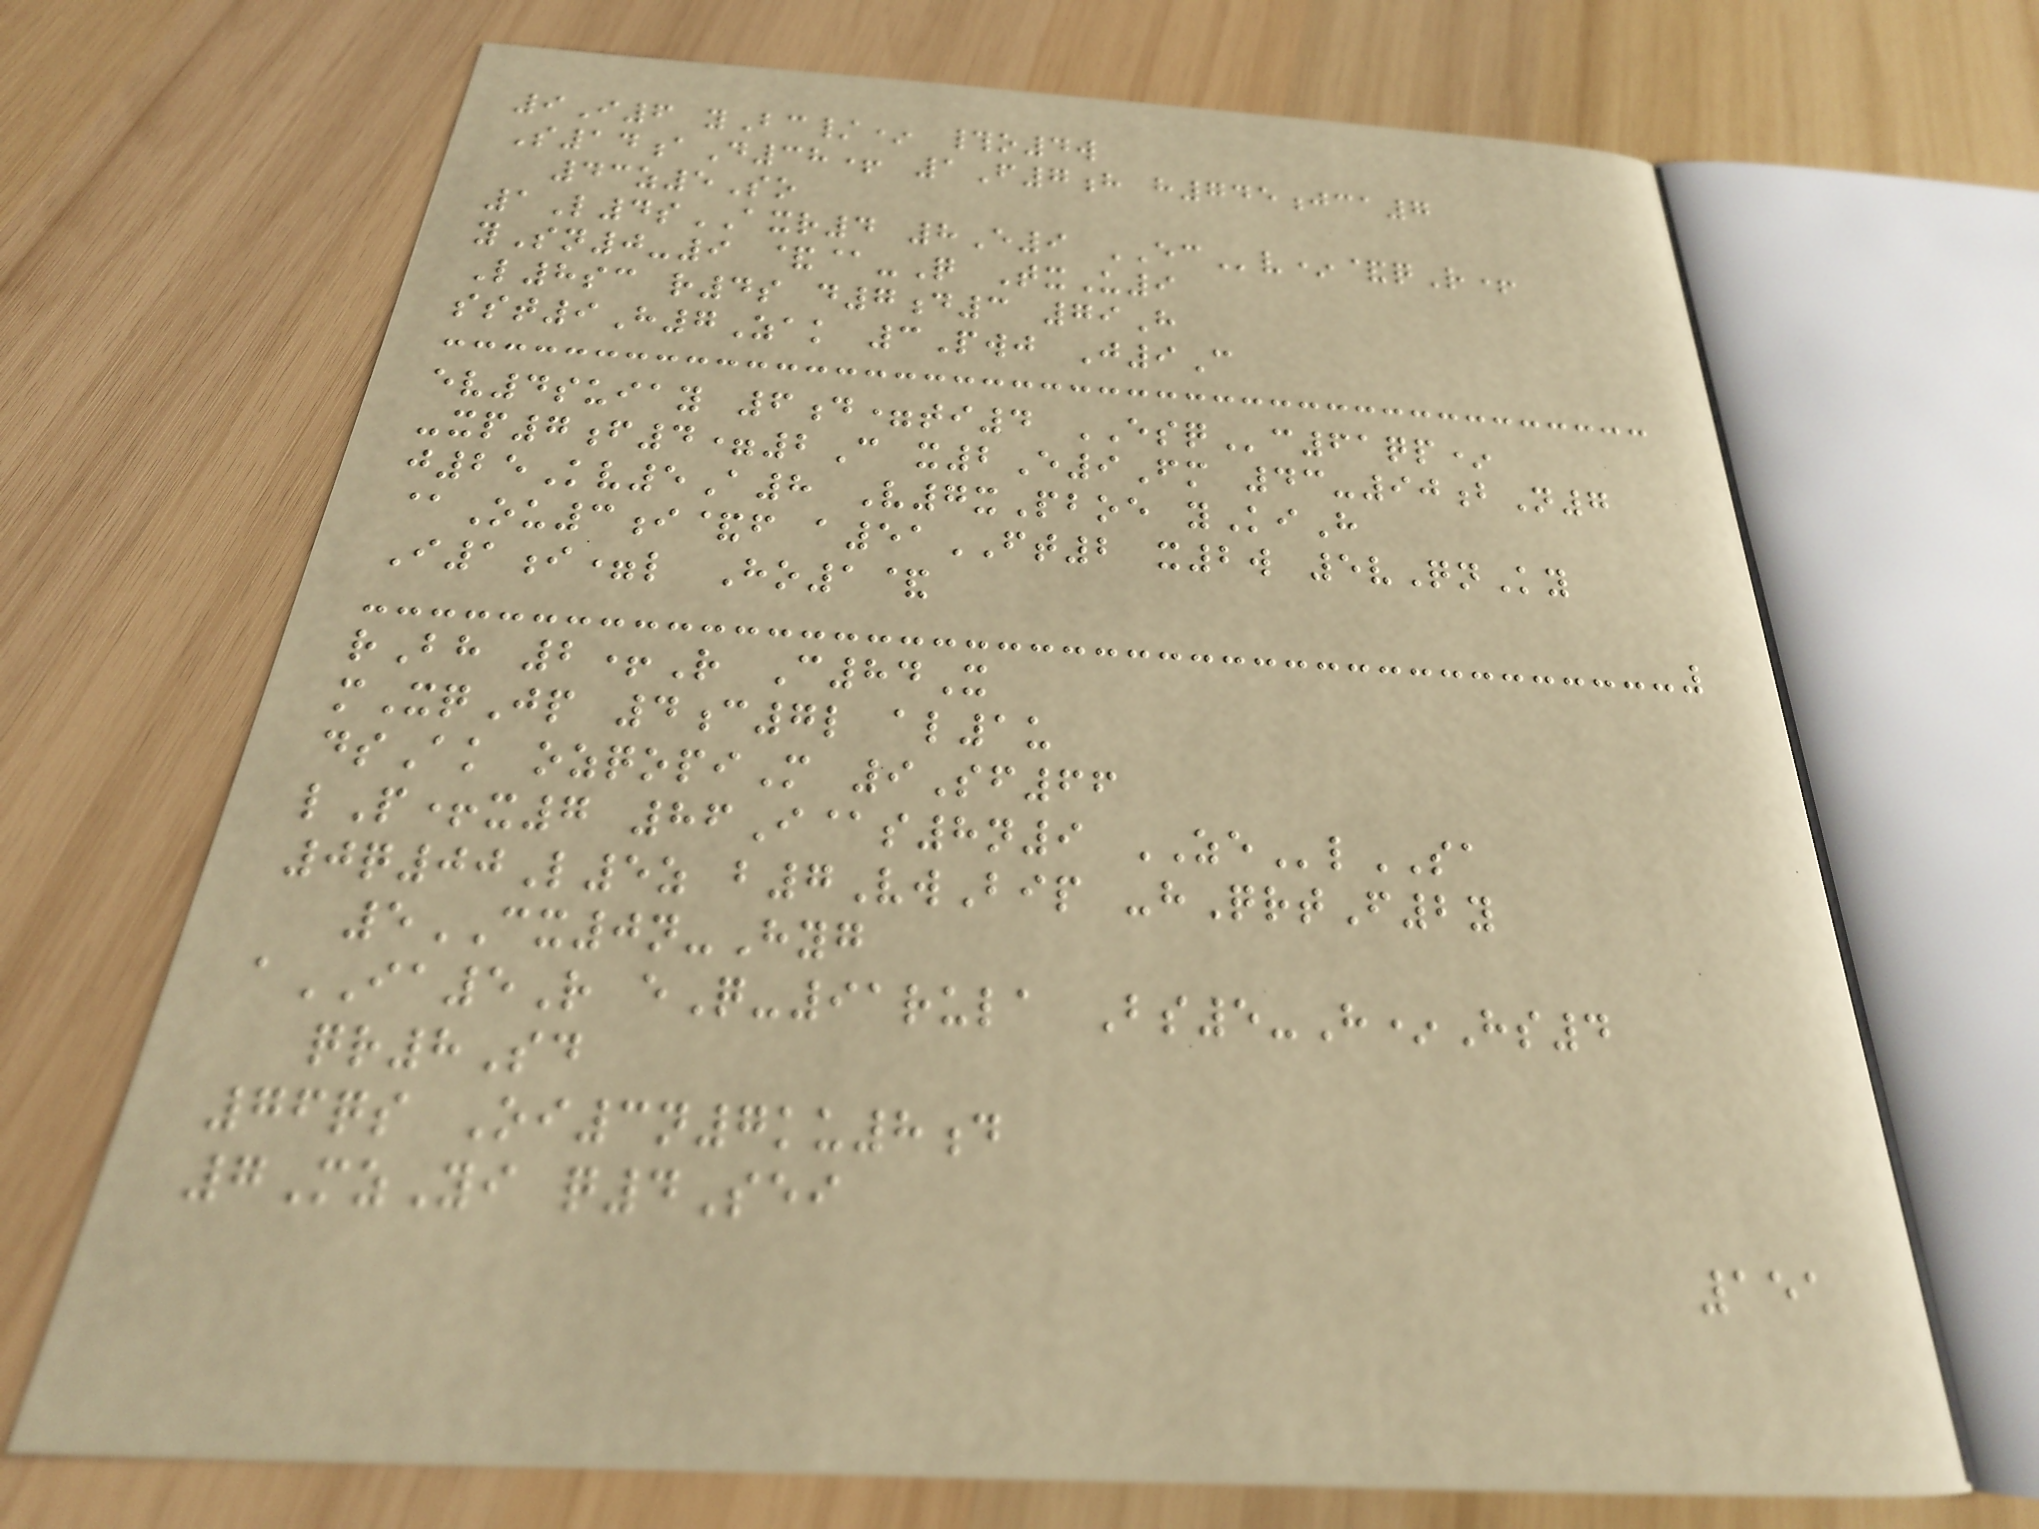9I6 yBc/* #o4w
S14aD38+ 1F7h h745jca7
43z5So
1L4sAXR4 8E9 ECv*&qR+
ySn0-9 &@-Q TxU9
L8sc r4s d7d3 79H
sst9H7Zak 3Pwj J9C
ev4suiay 6d=ti4 ESQc61qp*
-xp7f4=2C x2E9Fm 43-90bN7
j25Kv5A8 V7xPboe yKiH
@Ou3i&f a51FT2 x2w 5vQnKy
I1i=l Ho1&
rBh 2+R C84X
mXqJp 4c7l al1u
dsAk ozqopiM 9Sf66
lP+x7 86I@s8n9 ZElSA
0q00L5z b7VwBip -hQrtF2y
5CX0n-Hyg
aIA5R eQ-91rula Bs5-H*Hs4
qr8Sd
76qs Oi3n7ku8d
7MzYi q4Sei
151
